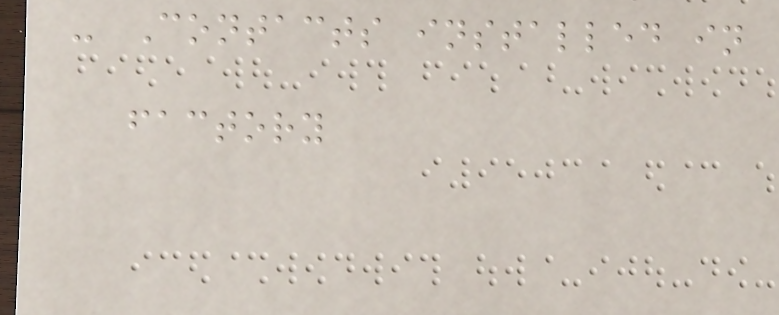- Contacts installed in
factory
